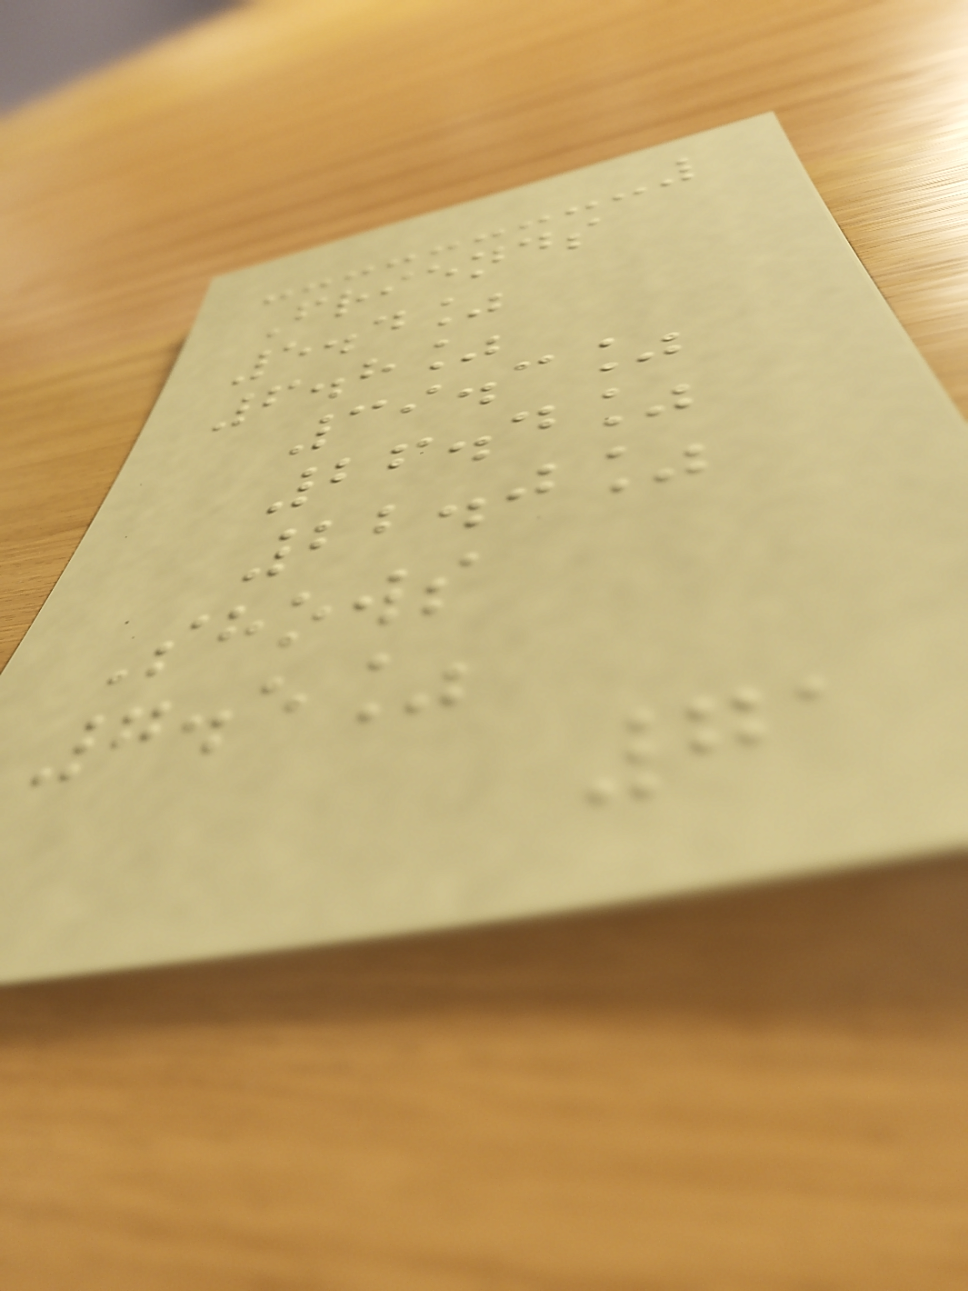Friends
5.4%
6.8%
39.3%
26.4%
22.0%
Shows
7.5%
71
